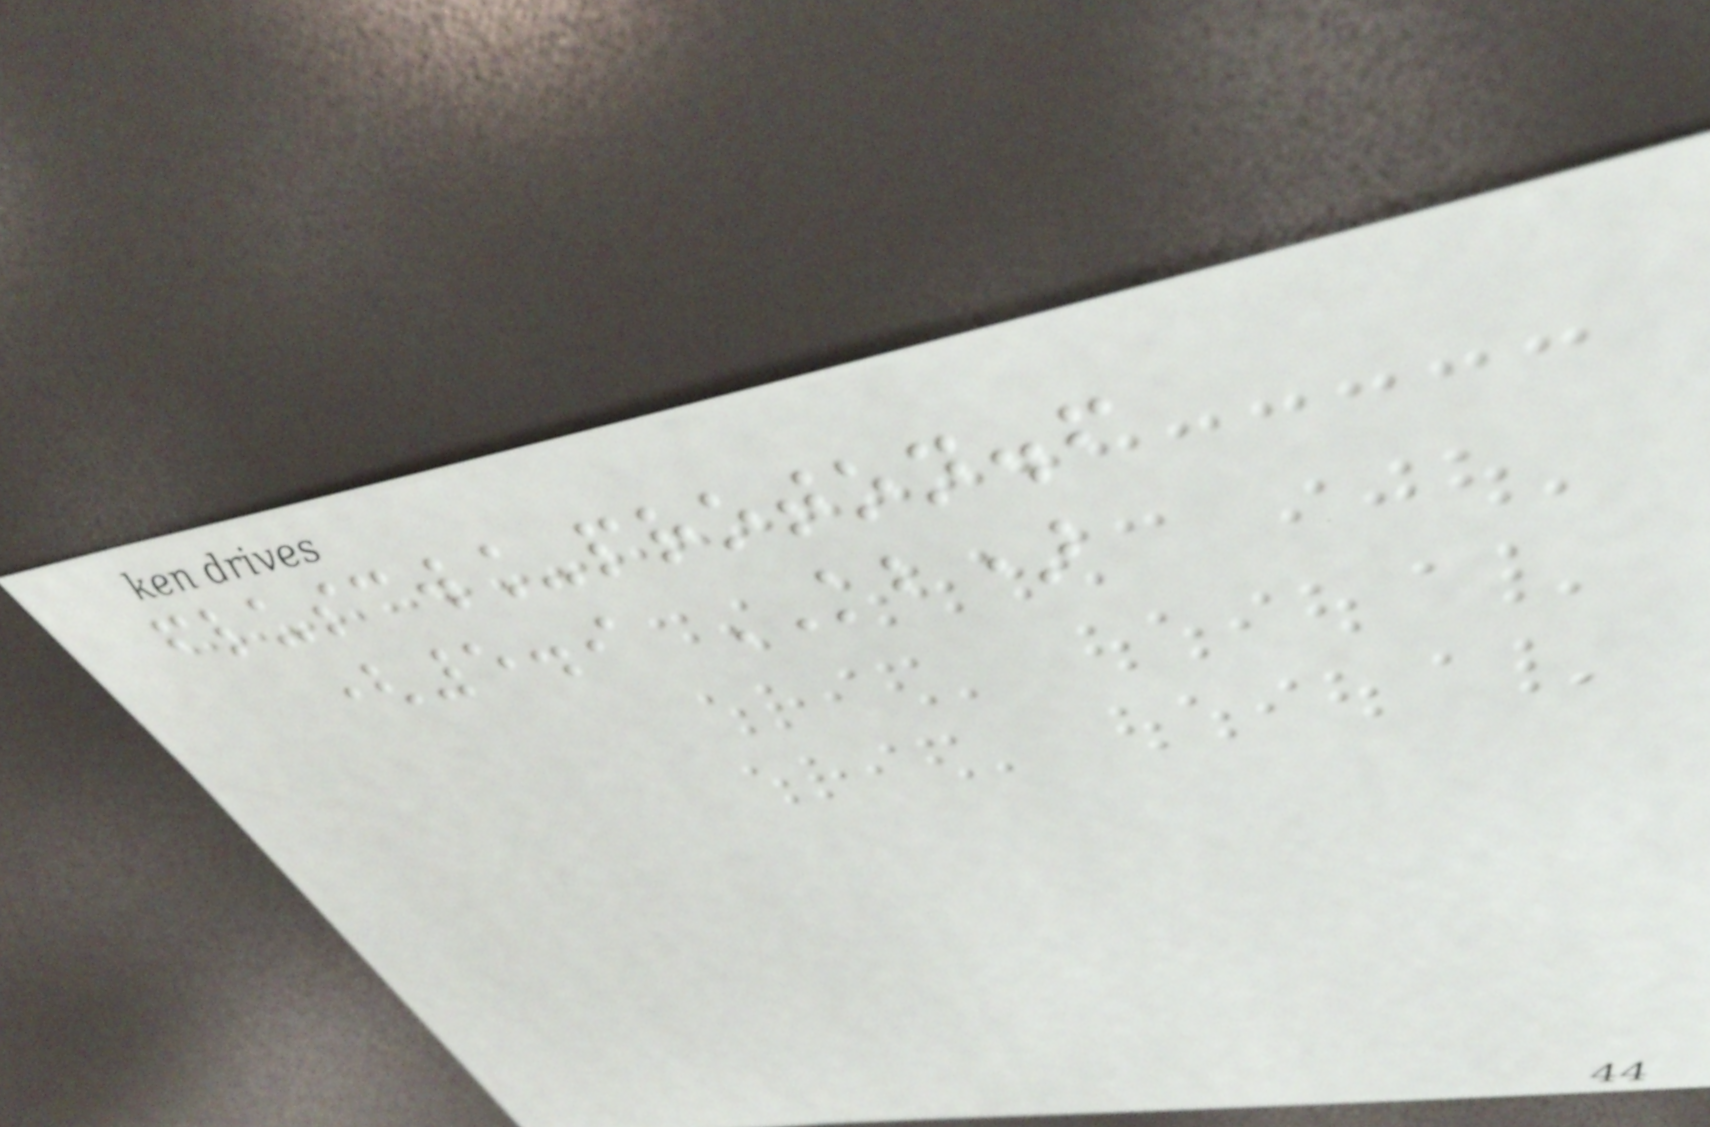fluscw_proton.f
(5.9 KB)
